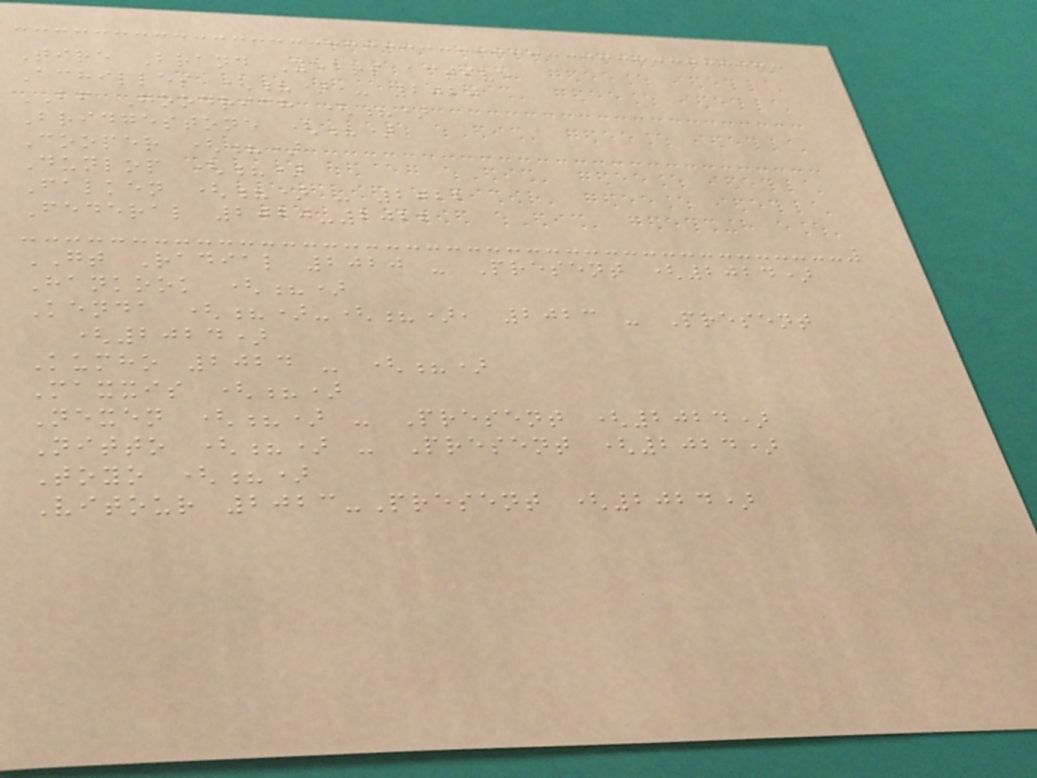Tire Brand Years active
Achilles (?) - 2020
BF Goodrich (?)
Bridgestone (?)
Cooper (?)
Dunlop (?)
Falken (?) - 2022
Federal 2020-2022
GT Radial 2020 - Present (2024)
Hankook (?)
Kenda (?)-(?), 2023 - Present
(2024)
Kumho 2024 - (?)
Maxxis (?)
Nexen (?) - Present (2024)
Nitto (?) - Present (2024)
Toyo (?)
Vitour 2023-Present (2024)
